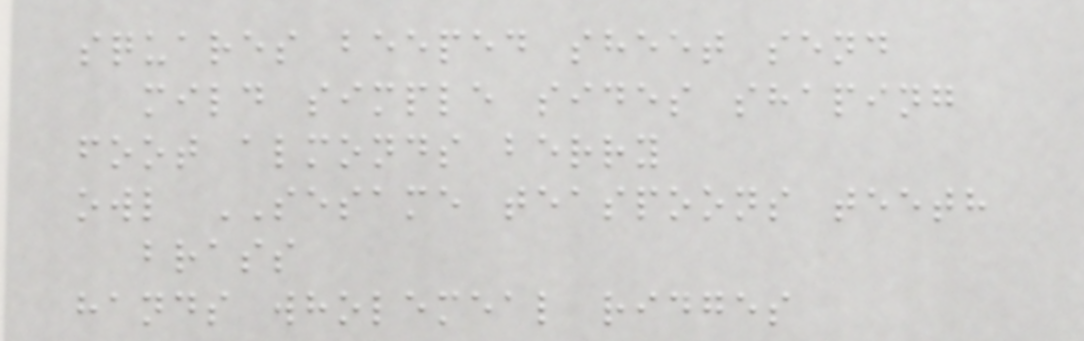squares beeped sheet send
mild simple sides shaping
foot almonds berry
owl SESAME teaspoons teeth
brass
hands wholemeal ridges
